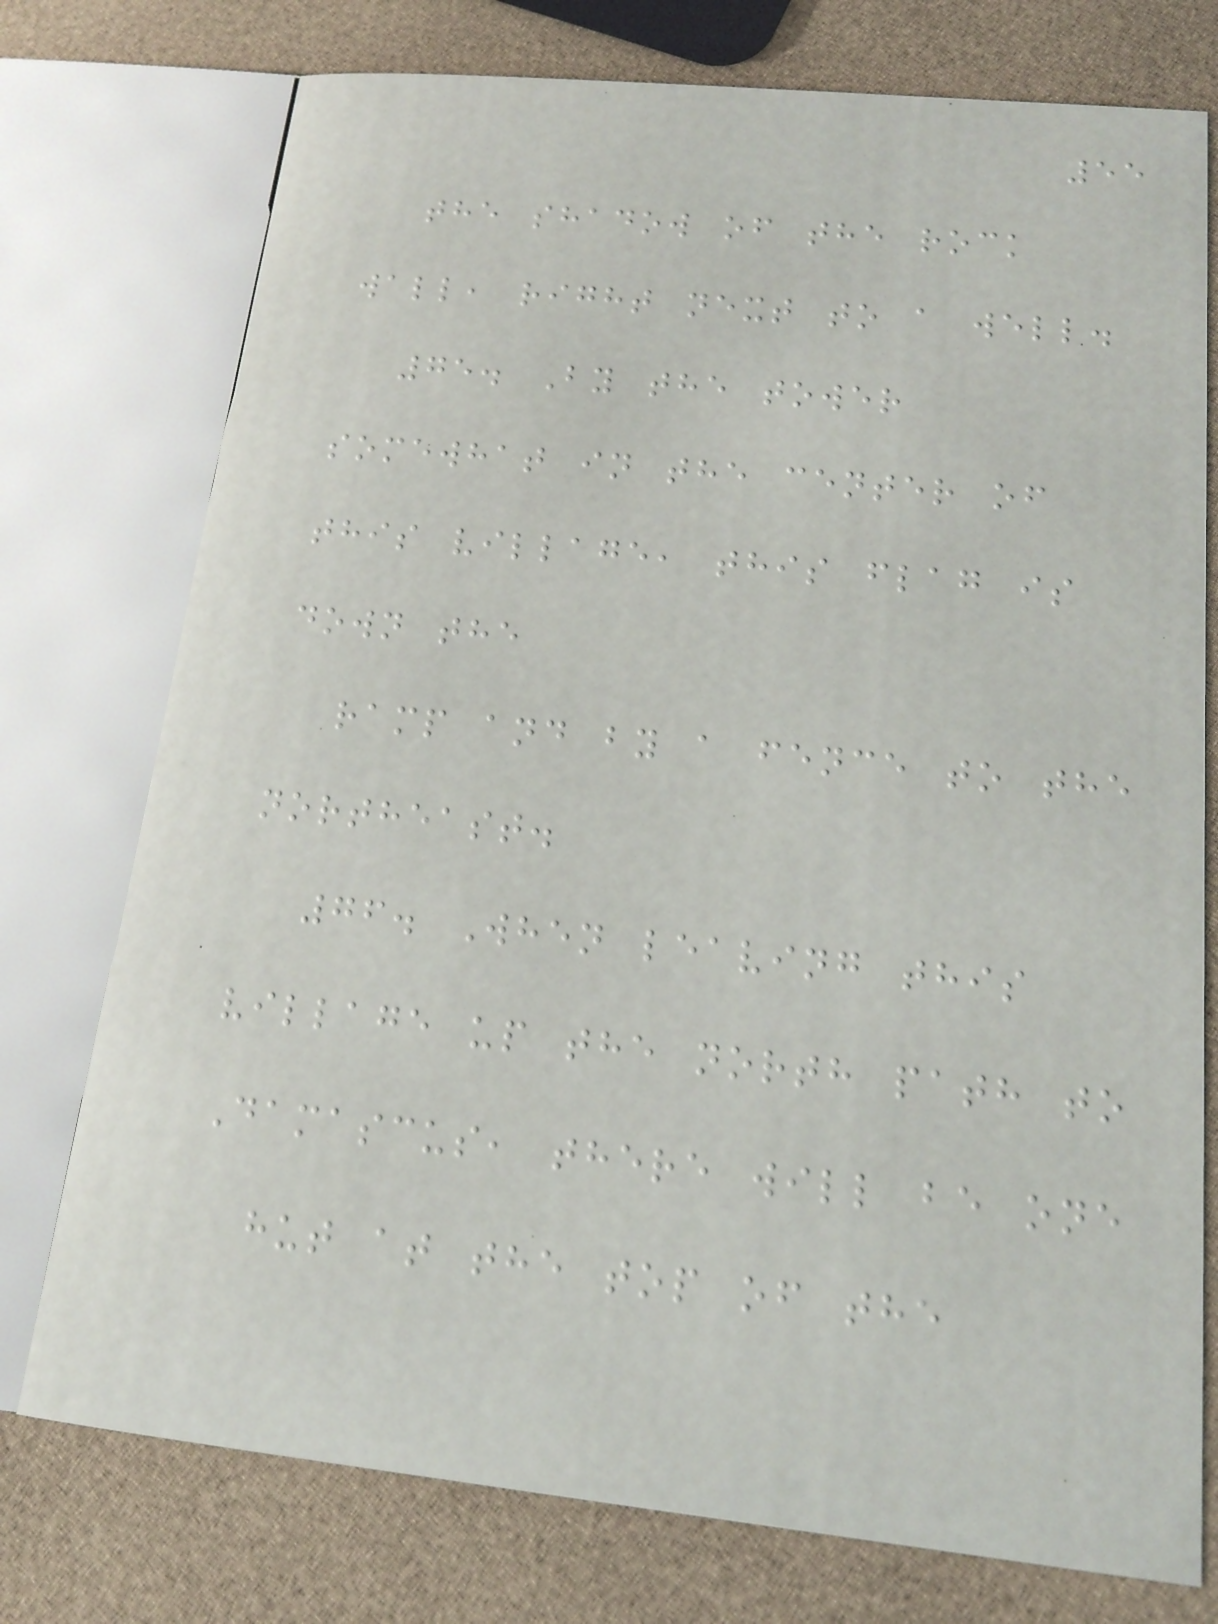55
the shadow of the rock
wall, right next to a well.
75. By the tower
somewhat in the center of
this village, this flag is
down the
ramp and by a fence to the
northeast.
76. When leaving this
village up the north path to
Damascus, there will be one
hut at the top of the
